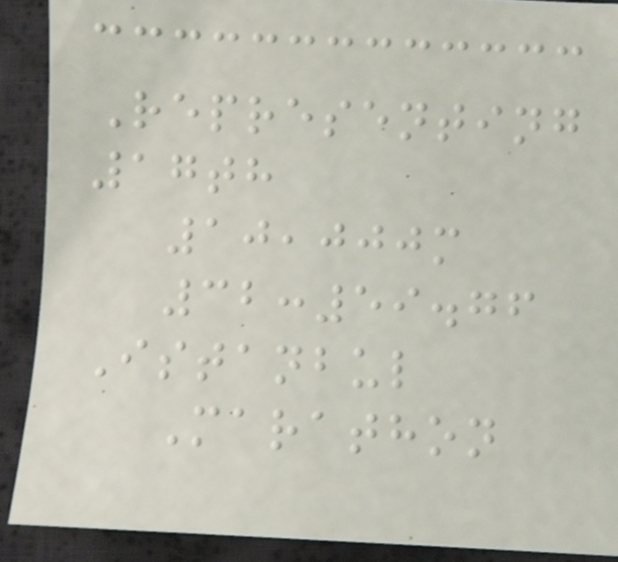Representing
17th
10,000m
32:59.76
Istanbul
Marathon
